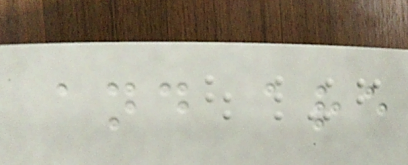and are
